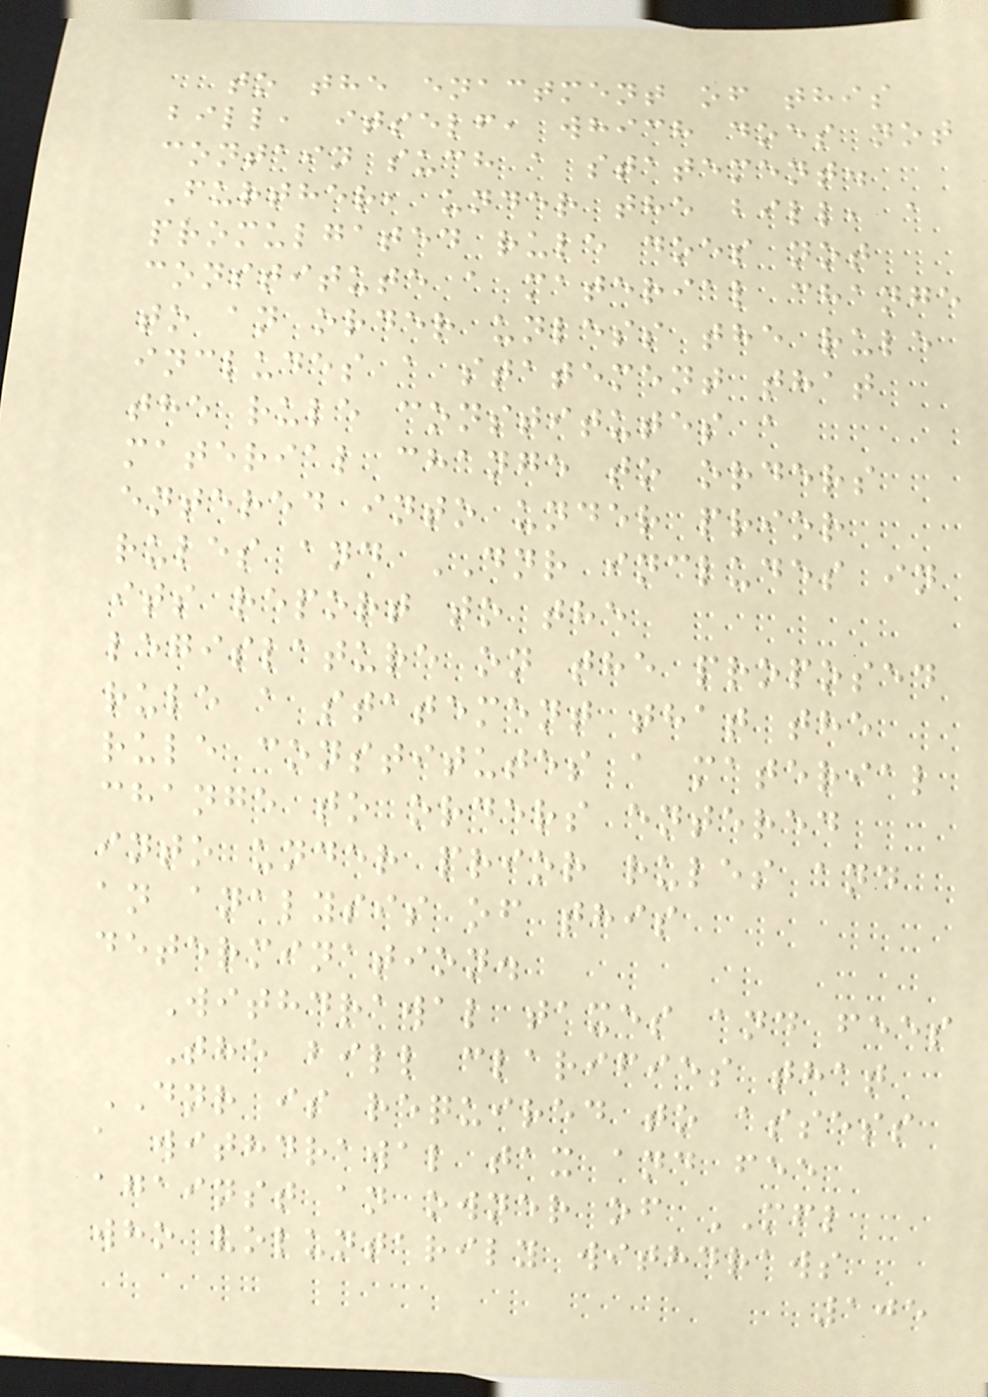to the enactment of this
bill, itself, which does not
contain such a statement.
Further, under the bill, a
promulgated rule does not
constitute a material change
to an order unless the rule
includes a statement that
the rule constitutes a
material change to orders
entered into under prior
rules and DNR includes in
its report to the
legislature on the proposed
rule a statement that the
rule constitutes a material
change to orders entered
into under prior rules and
an analysis of this
determination.
Withdrawal taxes and fees
The bill clarifies that
DNR is required to assess
a withdrawal tax and fee
against an owner of MFL
who voluntarily withdraws
105
